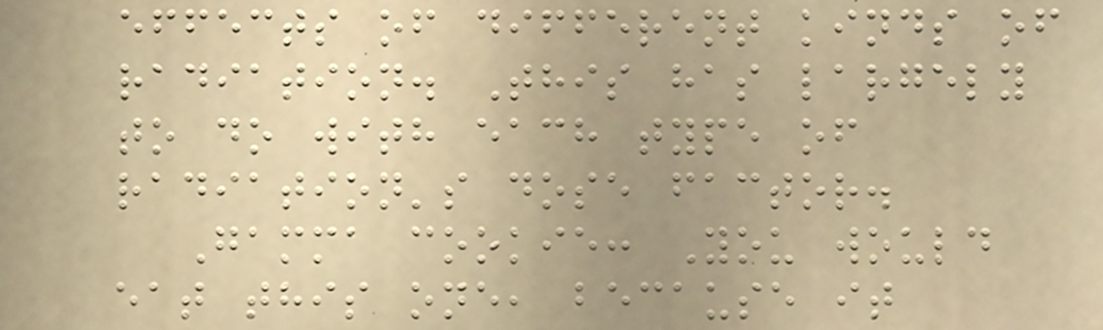effects of different kinds of
radiation. This has largely
to do with each type of
radiation's dose factor.
Gamma cookie: You would
eat this one, because it
